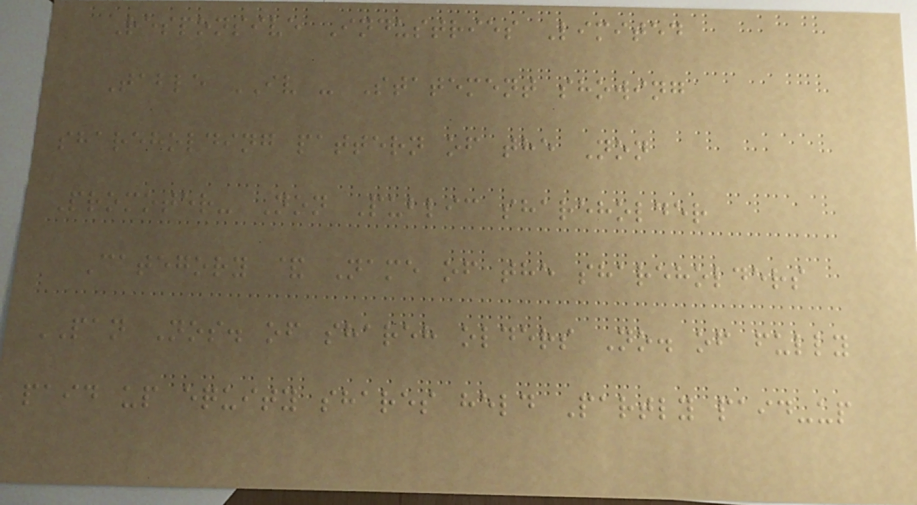Responsive Industries Limited
Table IV - Statement showing
shareholding pattern of the Non
Promoter- Non Public shareholder
Category & Name of the shareholders
PAN Nos. of shareh olders No. of fully
paid up equity shares held Partly paid-up
